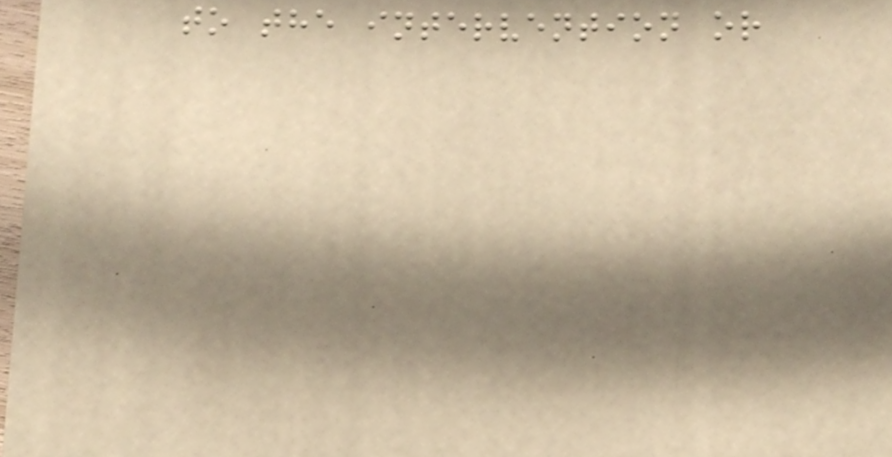to the intervention or
